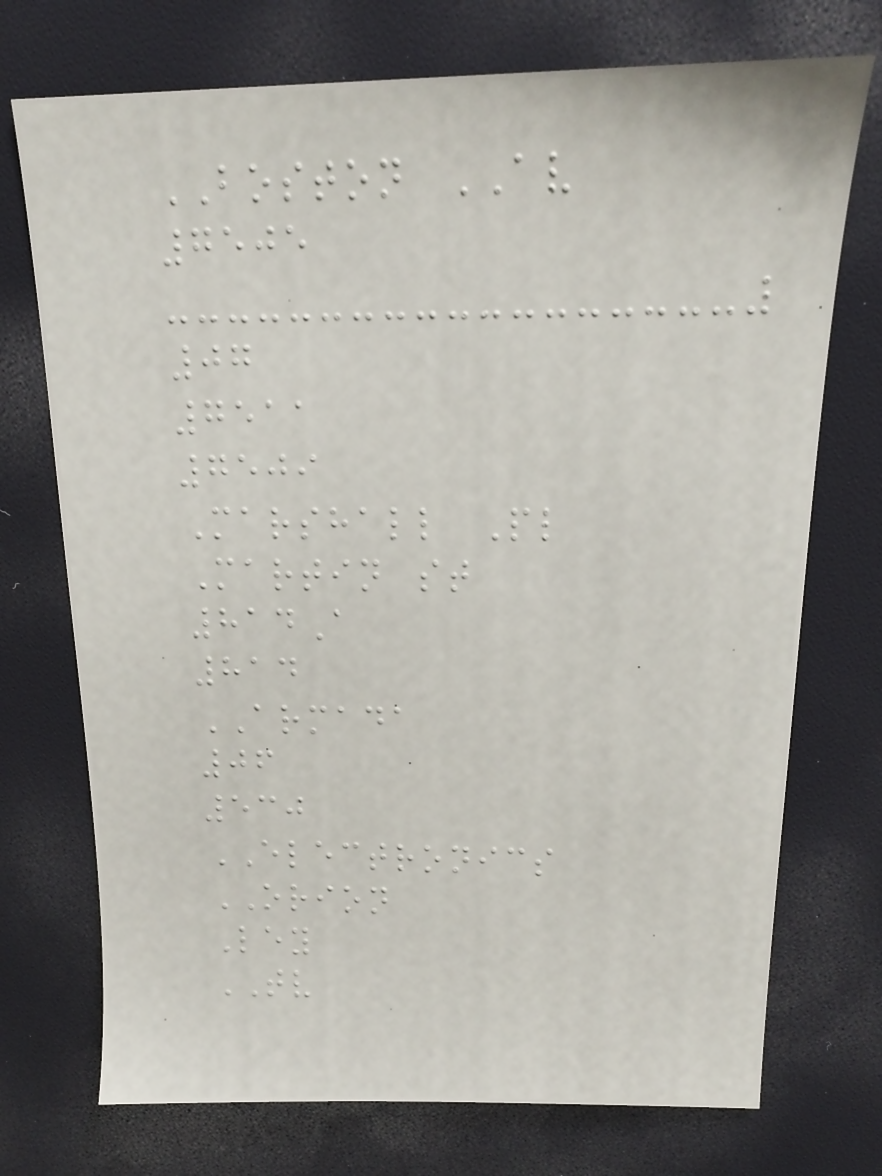BOSTON AV
7505
07
7511
7509
Marshall Pl
Martin st
814A
814
ARMADA
06
530
ELECTRONICS
ORION
Ley
TV
